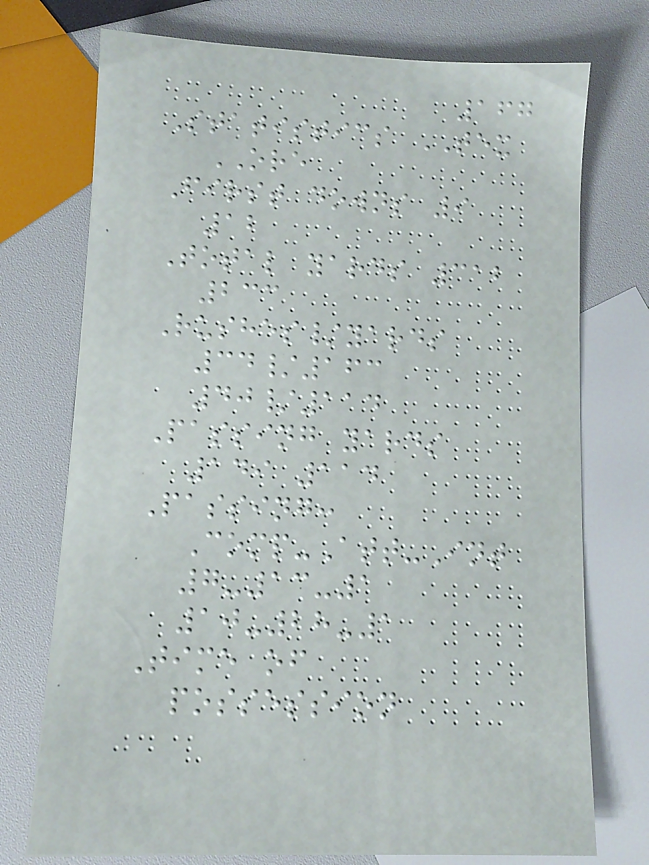167
Statistics TEX
ORE
First downs 9
12
Total yards 312
233
Rushes/yards
34/163
40/114
Passing yards
149 114
Passing:
Comp-Att-Int
7-13-1
10-28-1
Time of
possession
